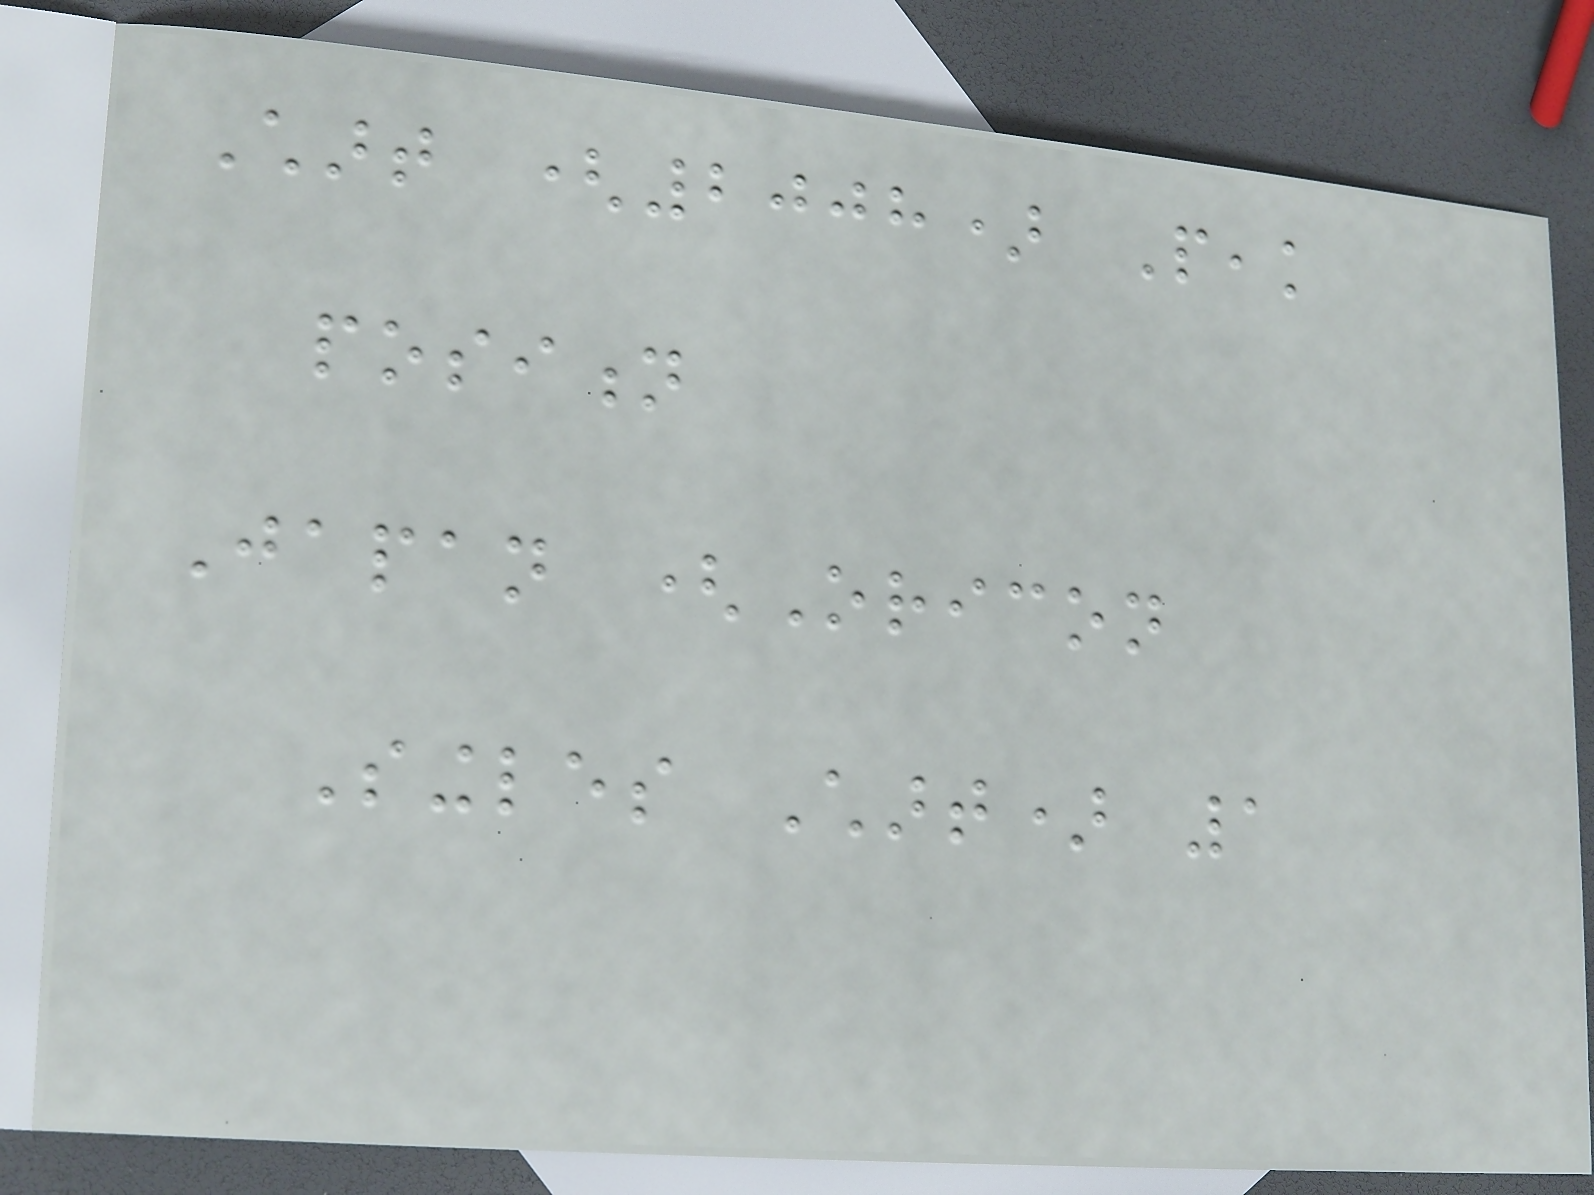Chart (2008) Peak
position
Japan (Oricon
Singles Chart) 1
